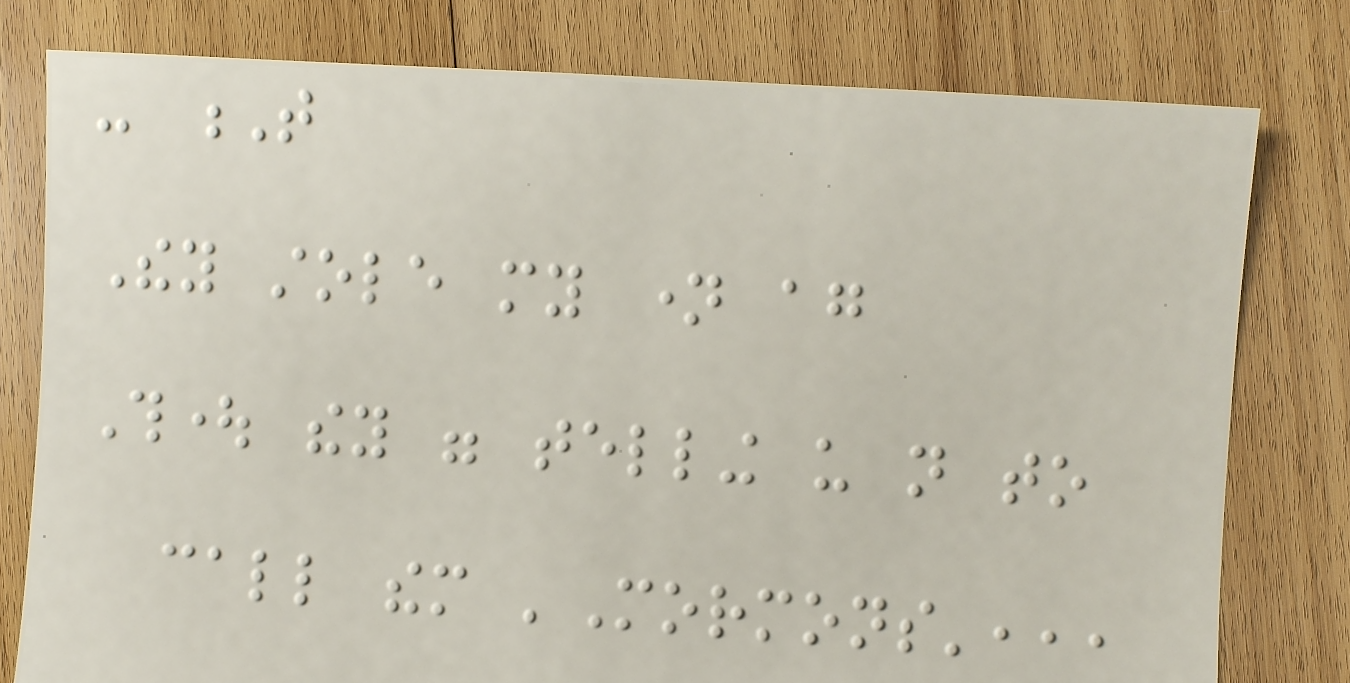- T
They stole my name again
Thought they were telling us not to
call them 'Mormons',,,
